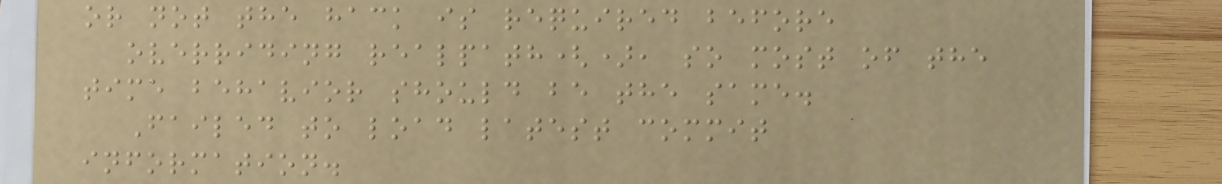or not the hack is required before
overriding realpath(), so most of the
time behavior should be the same.
Failed to load latest commit
information.
